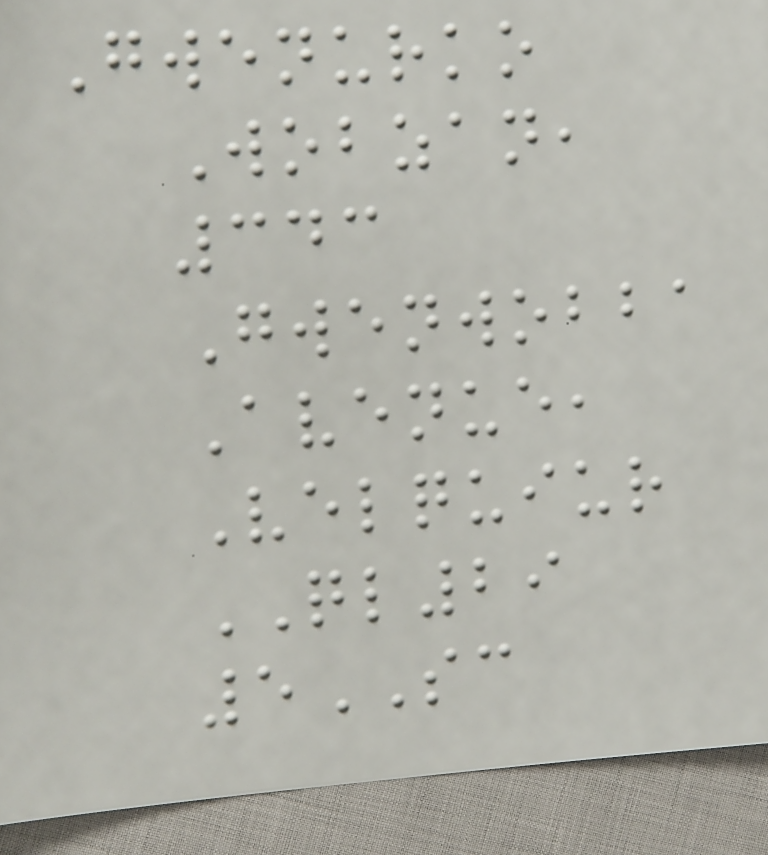Gwenurko
Wobzan,
343
Gwenwobba
Avenue,
Velquiur
QL29
5SC
